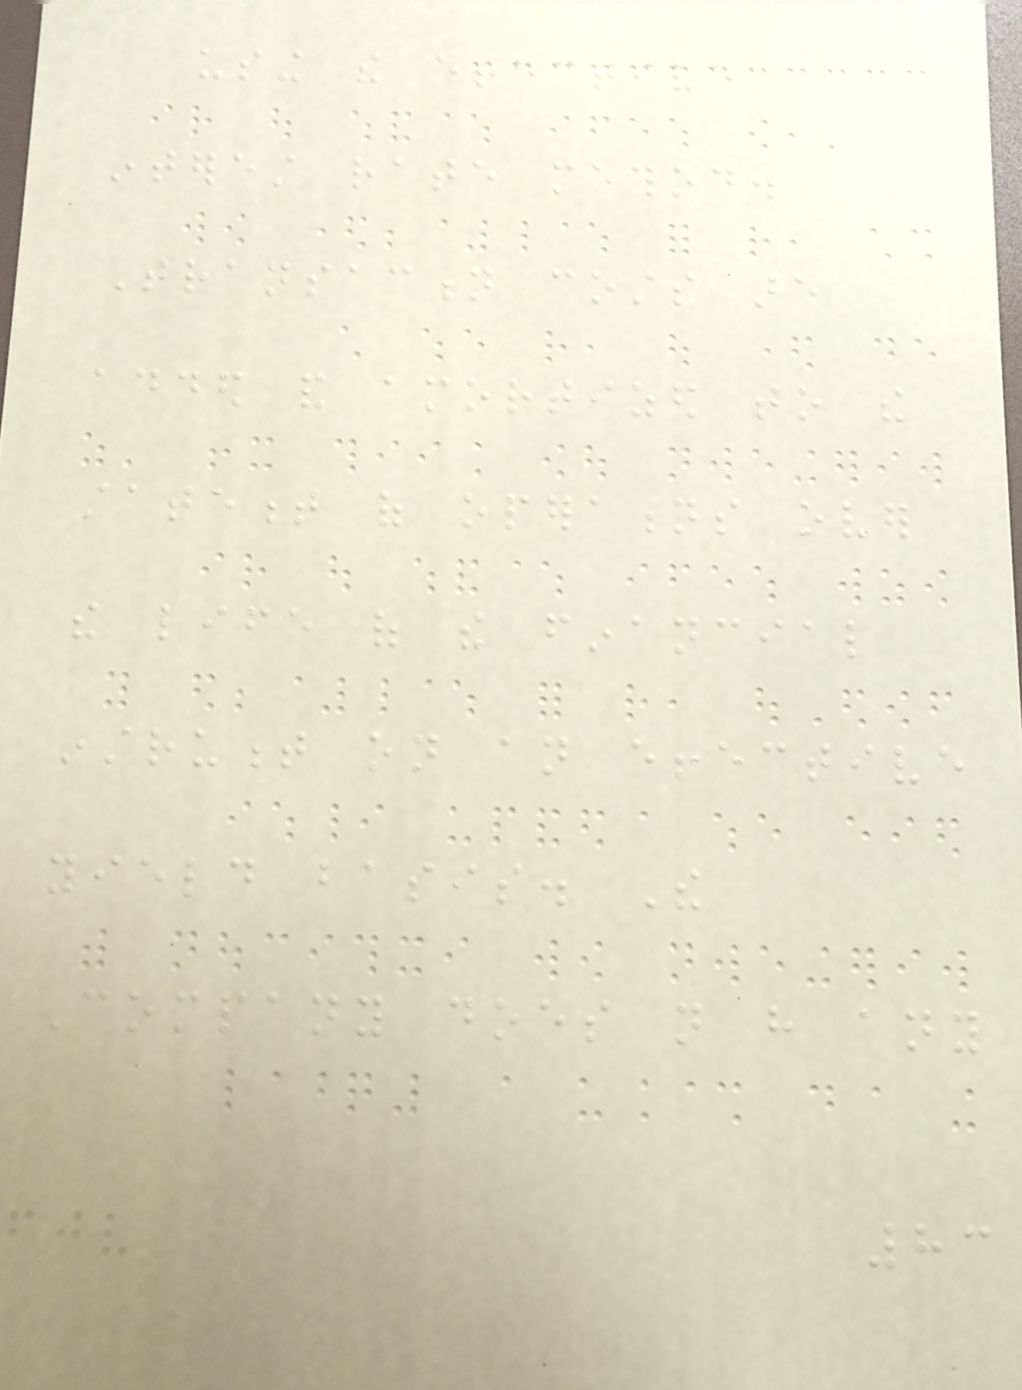using the effective
interest rate method.
Transaction costs are
added and amortized to the
statement of operations over
the life of the financial
instrument on an effective
yield basis. The
Company does not have any
83
